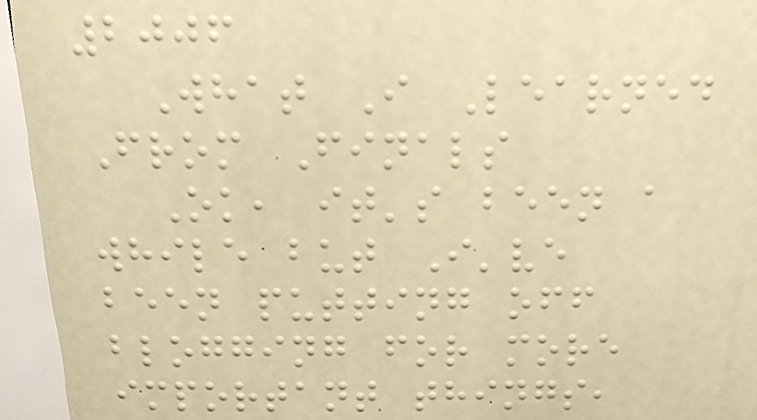2006
What I Learned
From Finals
Ok, it's been a
while but I've
been putting off
blogging for more
important things,
